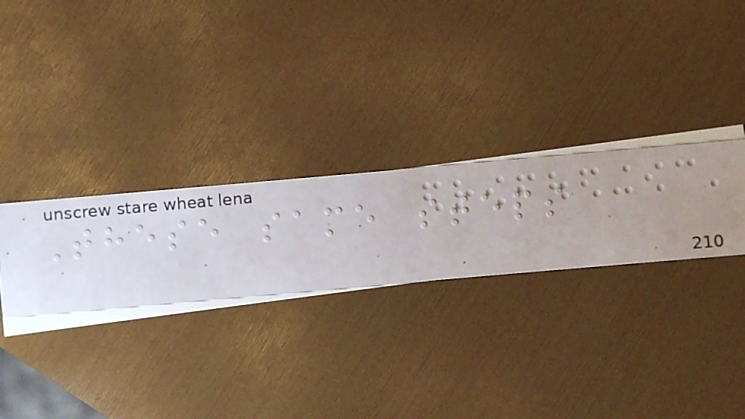These same steps
